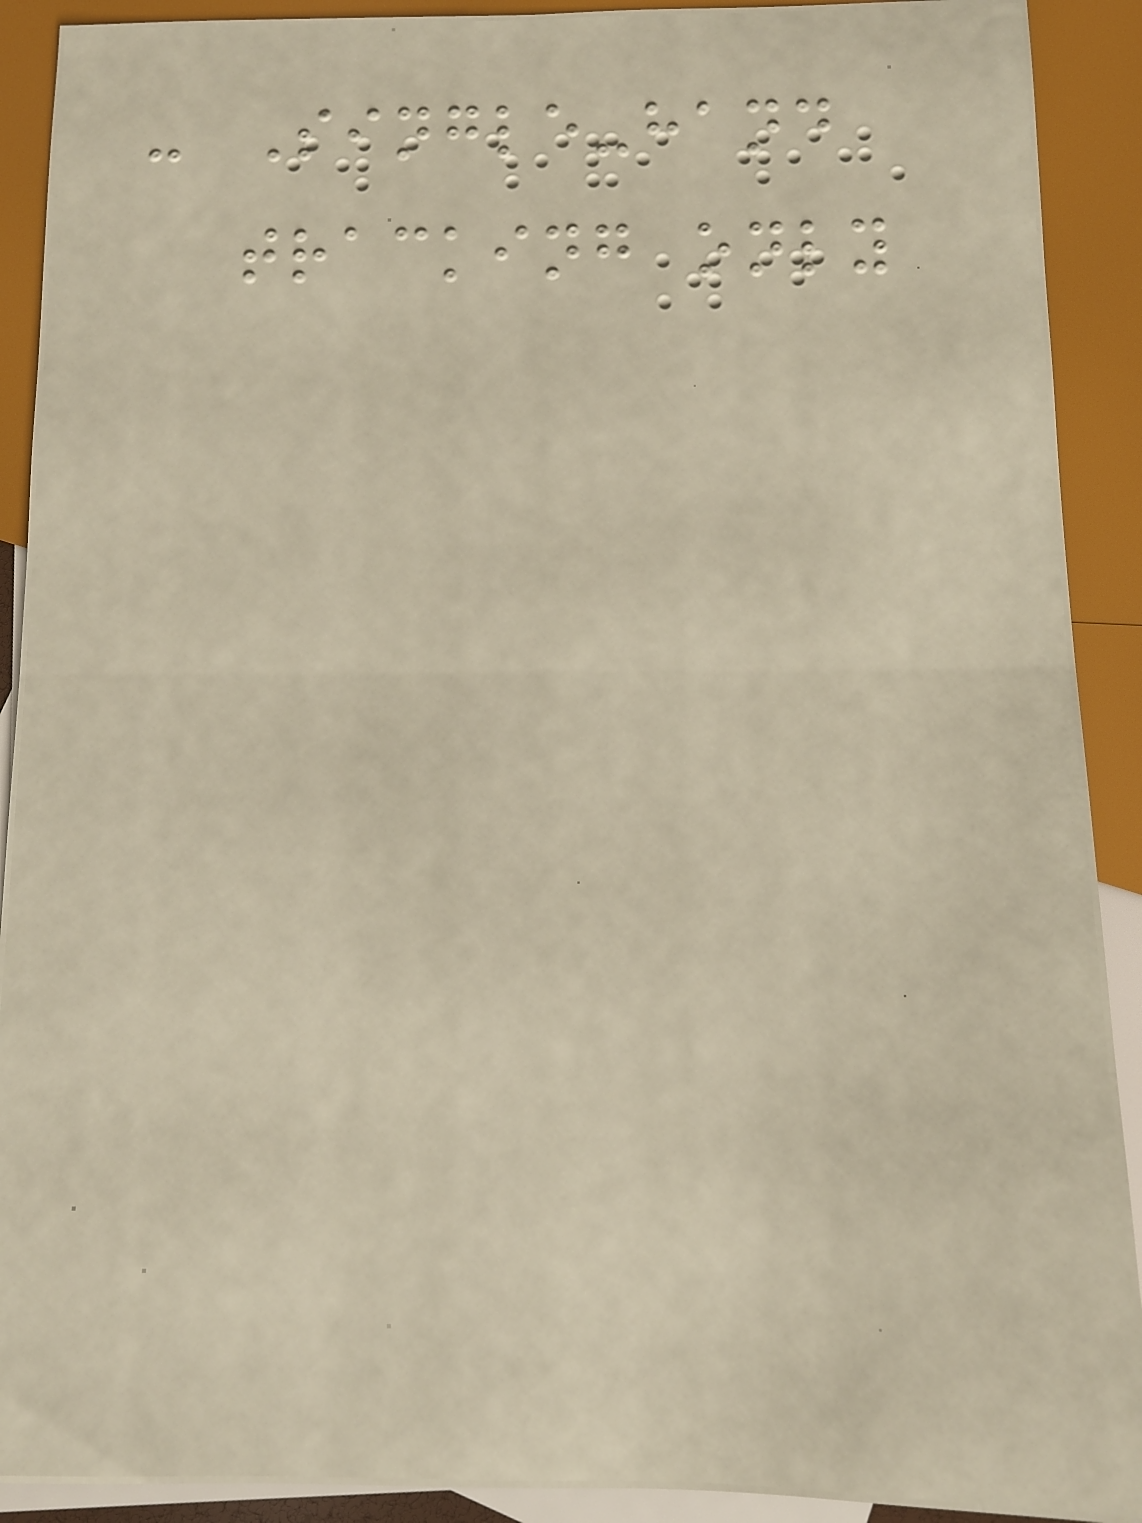- Single-hand
tracking only
